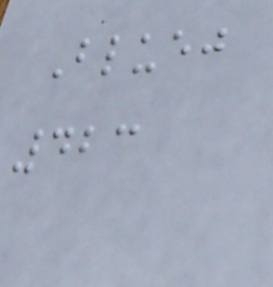Bluej
423
